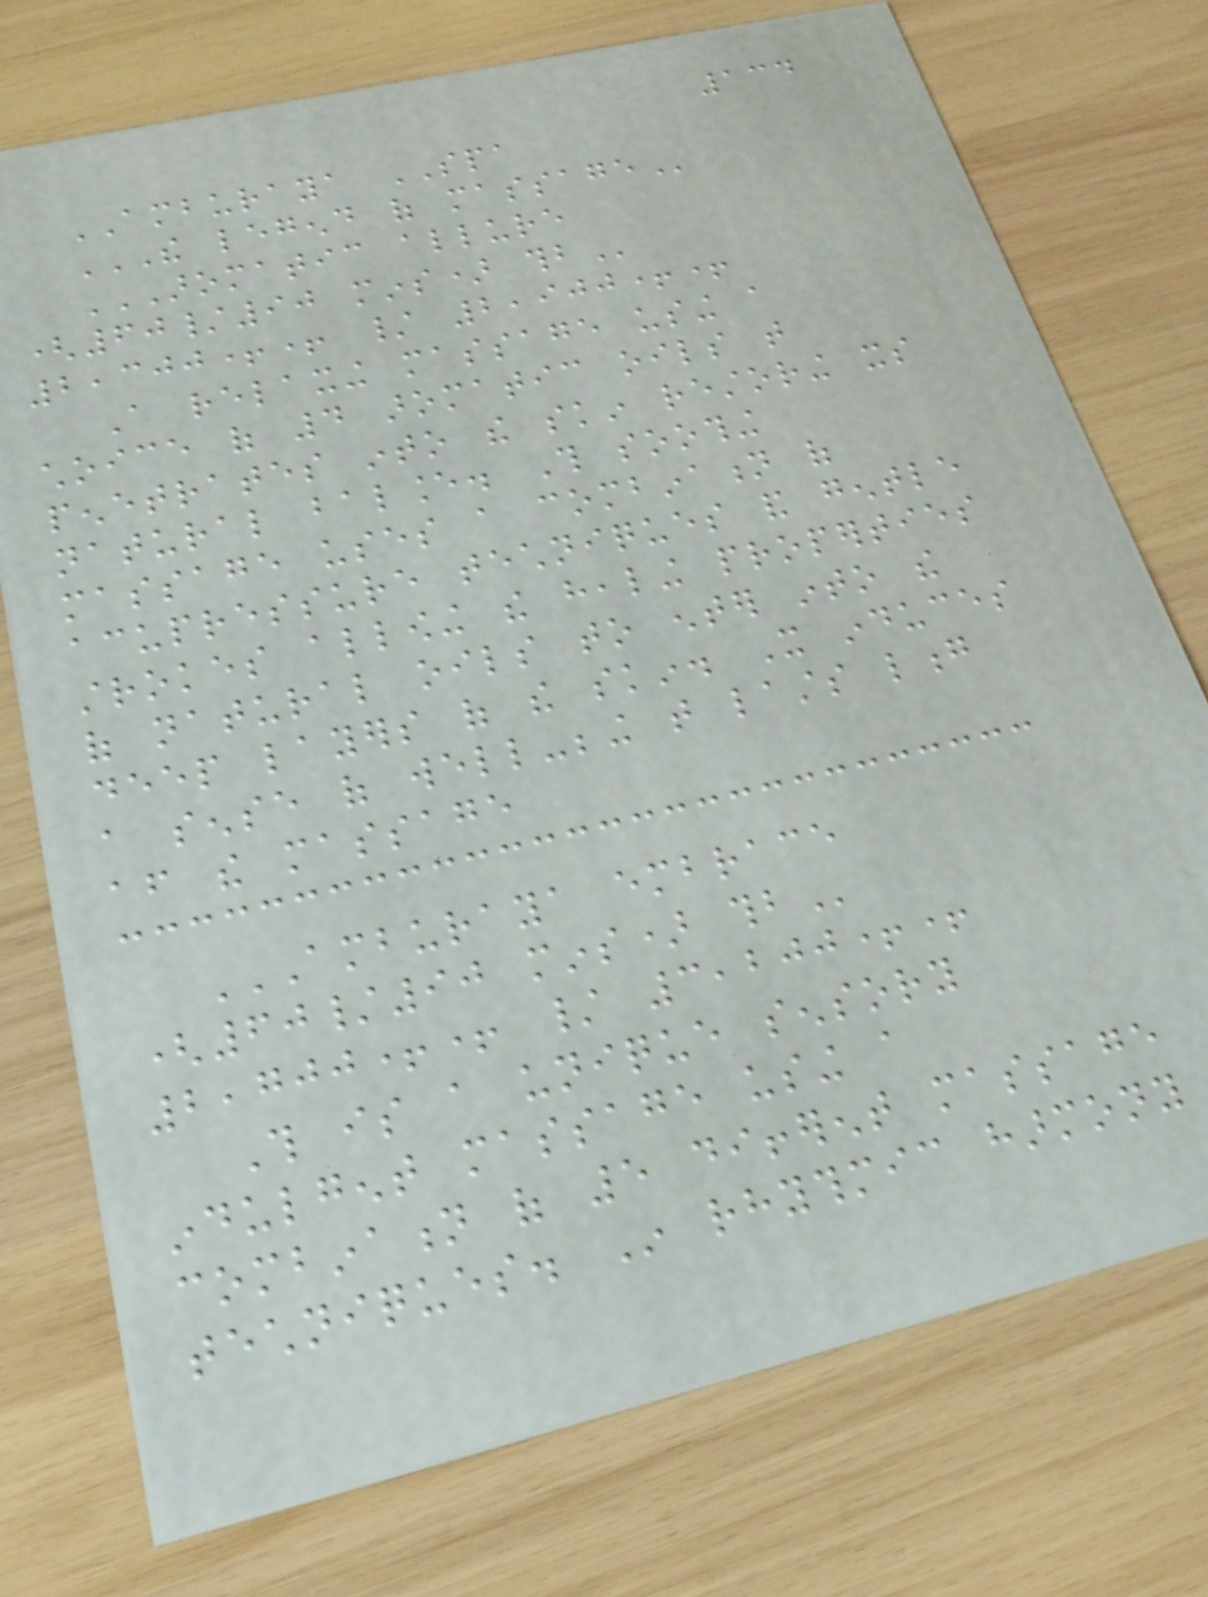134
AMBURAYA SPA
THE LEGEND OF MASSAGE
AROMATIC ALLURE
(60/90 MINS) THB
2,300++ / 2,900++
A relaxing massage using a
choice of 4 aromatic oils that
penetrates into the skin restoring its
natural balance. This soothing
massage uses a combination of
acupressure techniques and gentle
strokes allowing the healing properties
of natural oils to enter into the
deep layers of the skin. It induces
a sense of well-being that lasts long
after the massage
AMBURAYA EMBRACE
(60/90 MINS) THB
2,700++ / 3,200++
This is a unique sensory
indulgent massage using a
combination of 5 different massage
techniques. In rhythmic harmony
